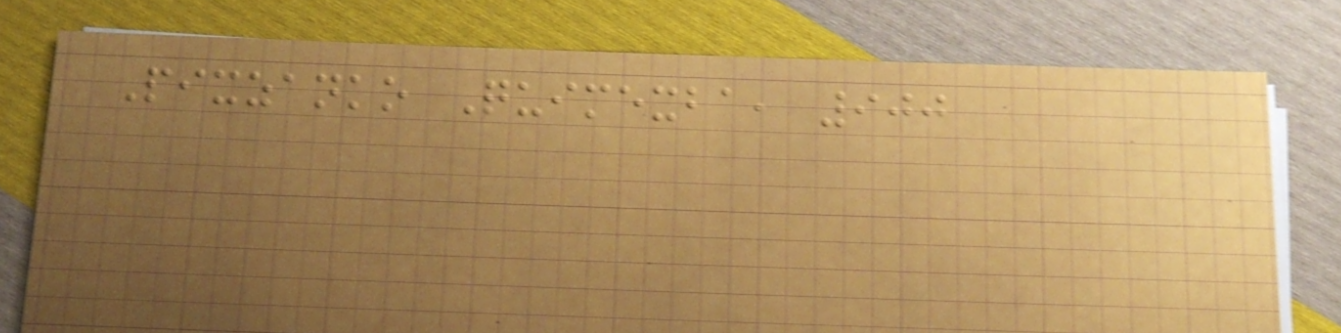Pixzanko Quimexba, 900
